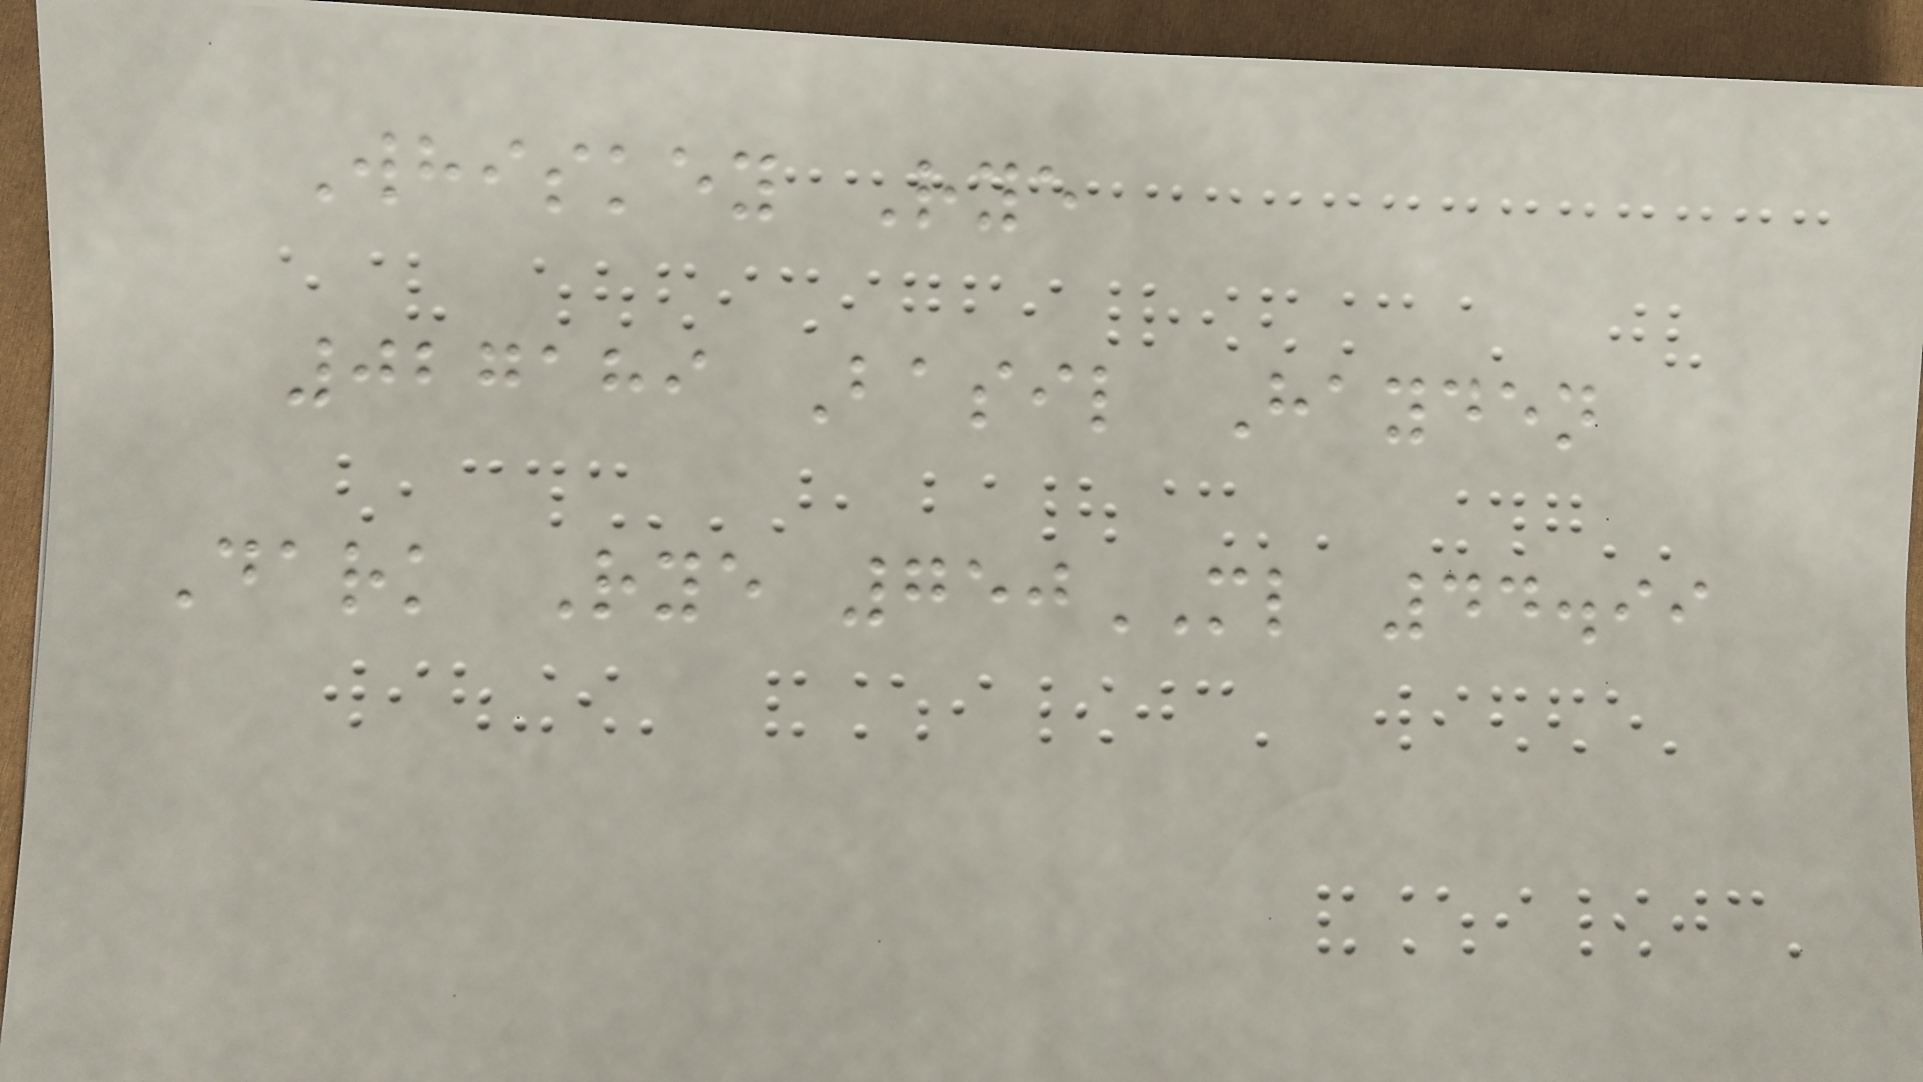Whiskey Rye
027189 Basil Hayden
Dark Rye 750ML 44.99
